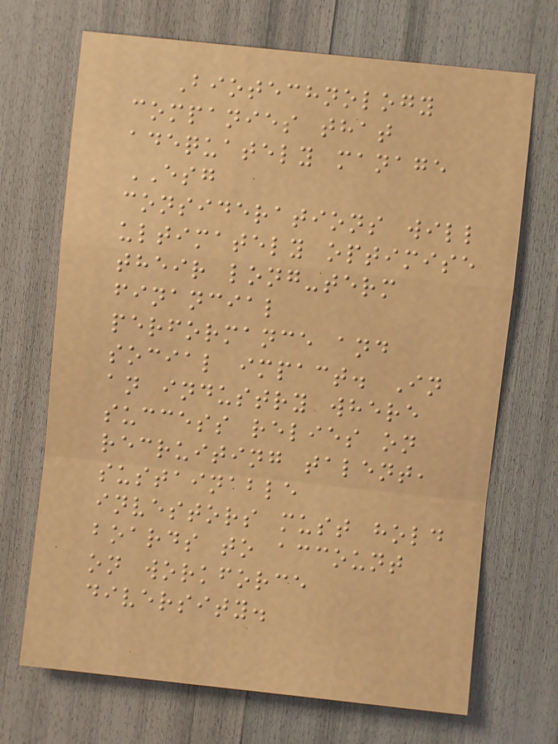Biotechnology
companies that
adequately manage
ESG
considerations will
ultimately optimise
their long-term
financial
performance and
social impact. In
an industry where
success relies on
recruiting talent,
sustainable
investors must hold
boards to account
on workforce
diversity.
